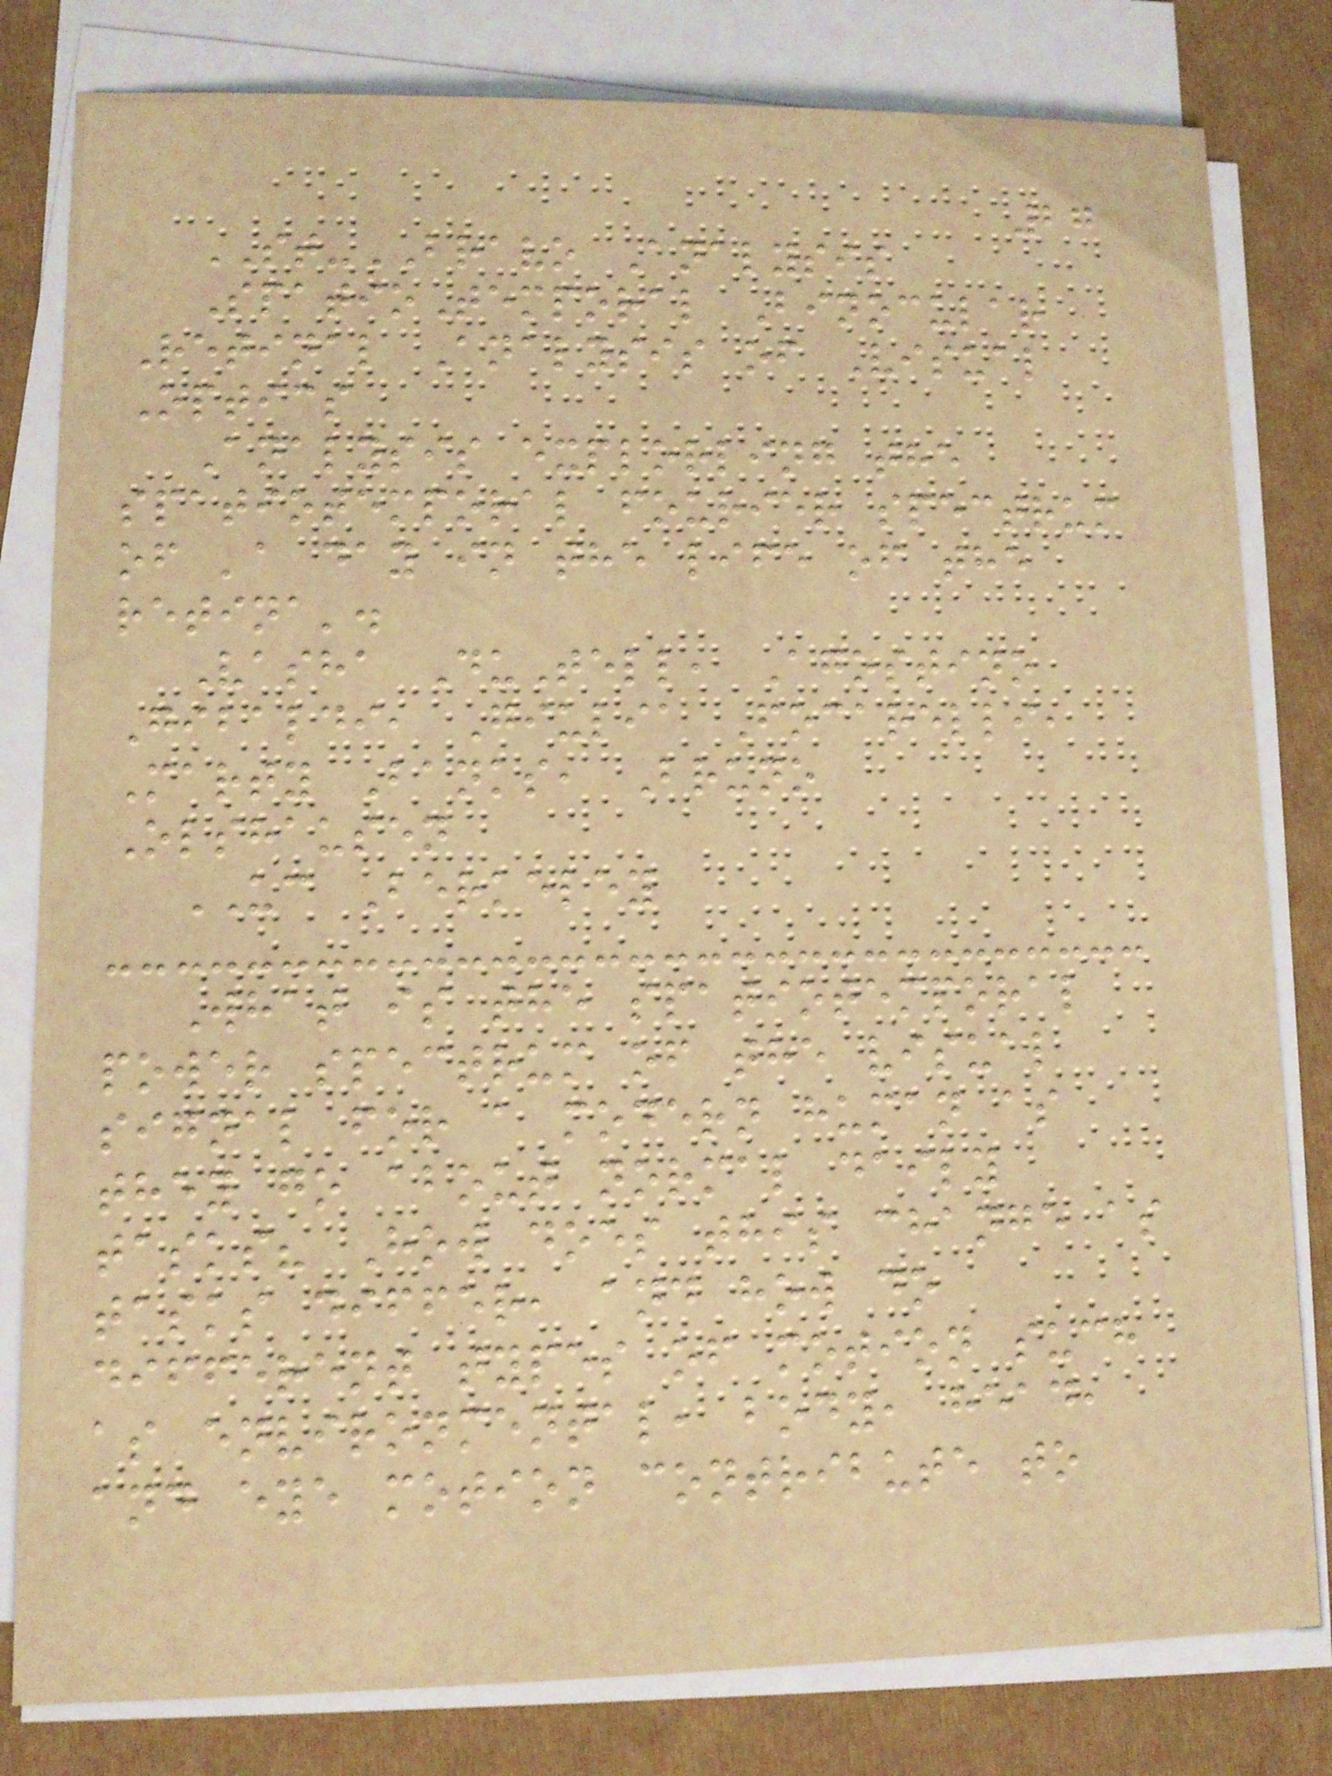27
ST-BRAVO Analysis
SpatioTemporal Binocular
Retinal Analysis of Visual
Optics
Analysis explorling the
spatiotemporal fourier spectrum
of 'a day in the life of the
retina'.
Vasha DuTell, Agostino
Gibaldi, Giulia Focarelli,
Marty Banks, Bruno
Olshausen
UC Berkeley
What is the spatiotemporal
power spectrum of the visual
signal for a modern human as
they go about normal daily
tasks? How does this change as
tasks differ, and how do
different types of motion such
as environmental, body, head,
and eye motion contribute to
